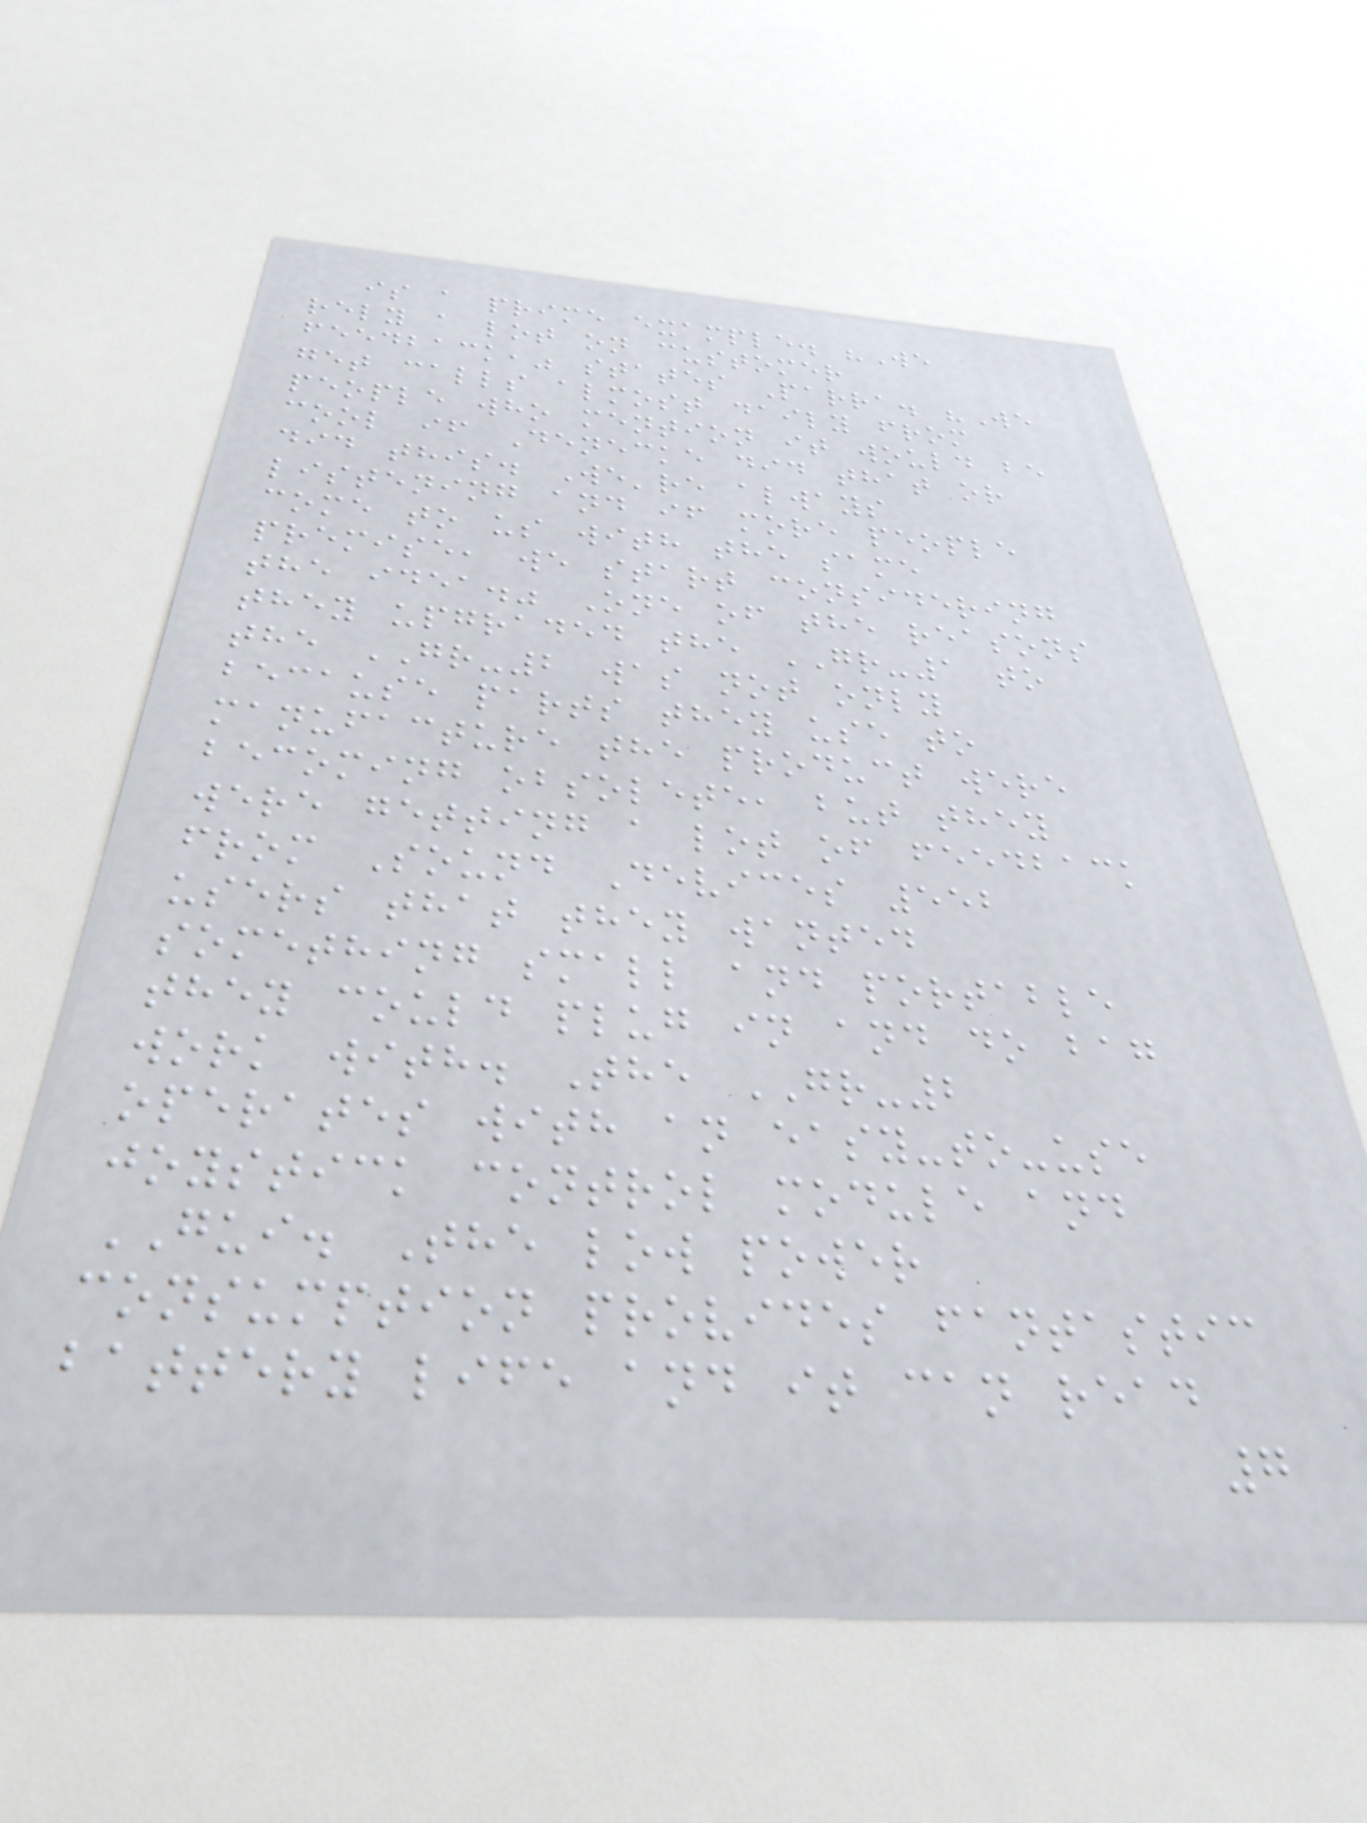is a prime example. "We
rely a lot on customer
feedback," states Parra. "We
get calls almost daily from
people who mention it would be
cool if Denecke did that or
did this. We're always
listening and if more people
come to us with the same
premise, we start considering
the idea." One of the reasons
they upgraded the GR-1 to
the GR-2 was not only
because parts they use to
manufacture the product were
becoming obsolete, but they
were getting a lot of feedback
from Sound Devices 552
users that they wanted
something small and portable
they could plug in and do bag
work with. The GR-2
operates with an easy-to-use
joystick control module and
GUI. The low power
consumption provides fantastic
battery life and it can read
7
